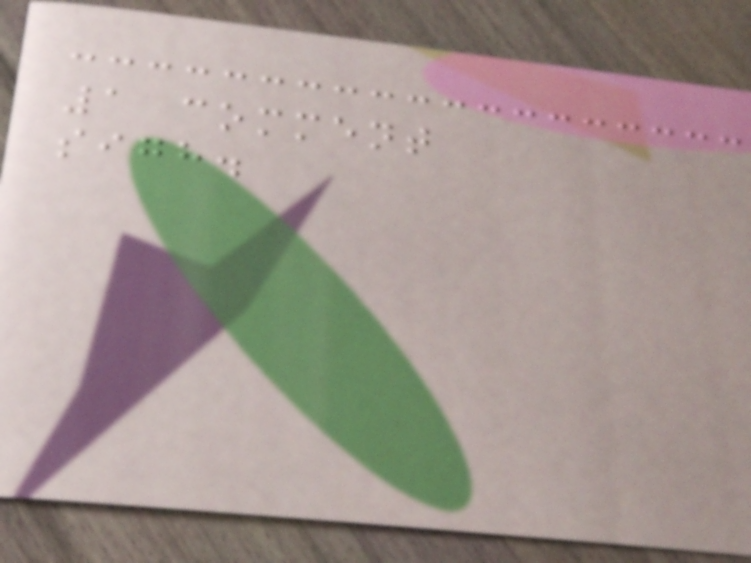1 comment
sigh.
